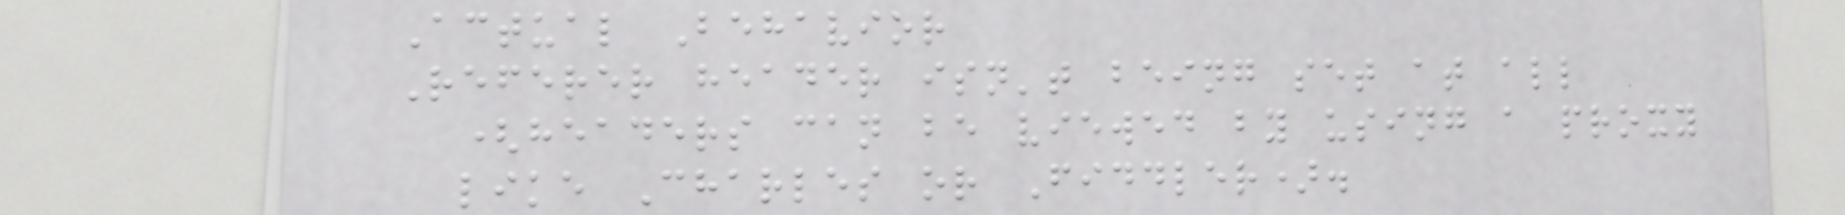Actual Behavior
Referer header isn't being set at all
(headers can be viewed by using a proxy
like Charles or Fiddler).
